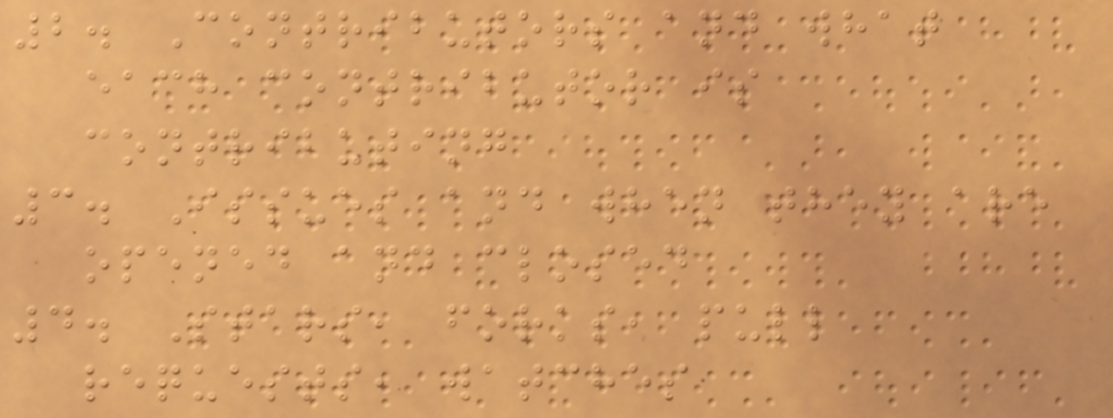2. Contributors and what
each contributor is
contributing
3. Issues and when they are
opened and closed
4. Stars, forks, pull
requests, watches
